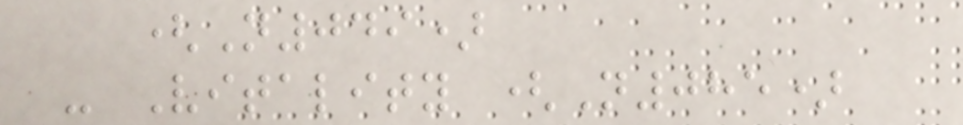(N049)
- Vitality (N085)
